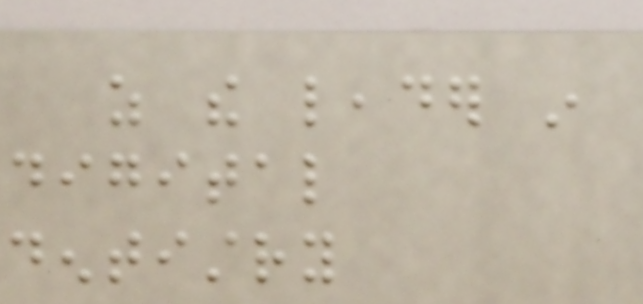as the leader in
digital
dentistry
